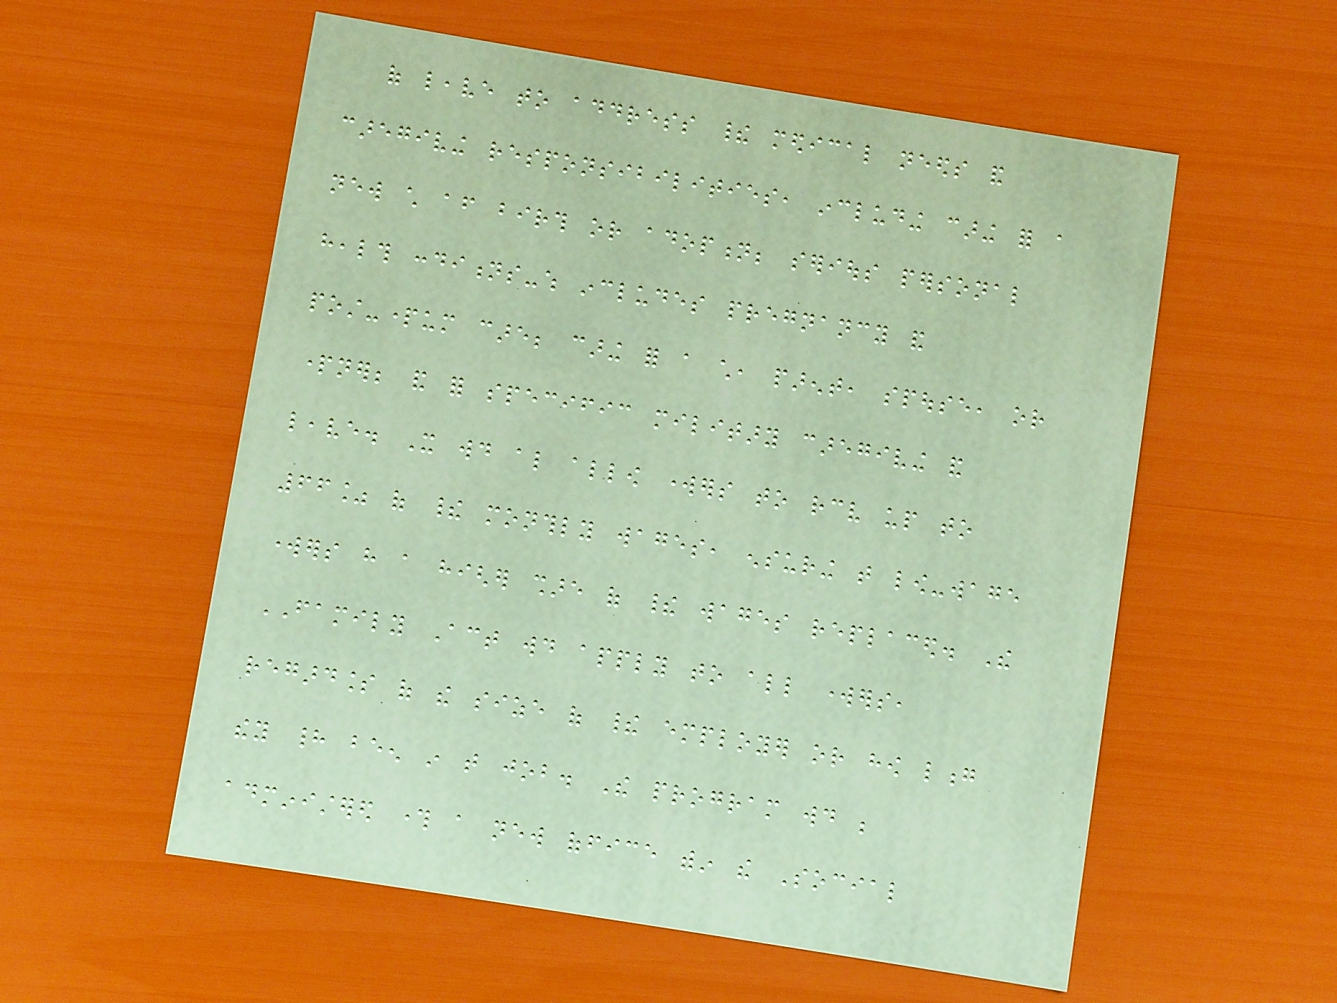of leave to address their medical needs and
caregiving responsibilities, including caring for a
new child after birth or adoption; serious personal
health conditions-which includes pregnancy and
post-partum care; caring for a child, parent, spouse, or
partner; and for specific military caregiving and
leave. It would also allow workers to receive up to
66% of their monthly wages, ensuring that low-wage
workers have a higher share of their wages replaced. The
FAMILY Act would apply to all workers,
regardless of the size of their employer or how long
they had been in that job. The program would be
administered through a new office within the Social
